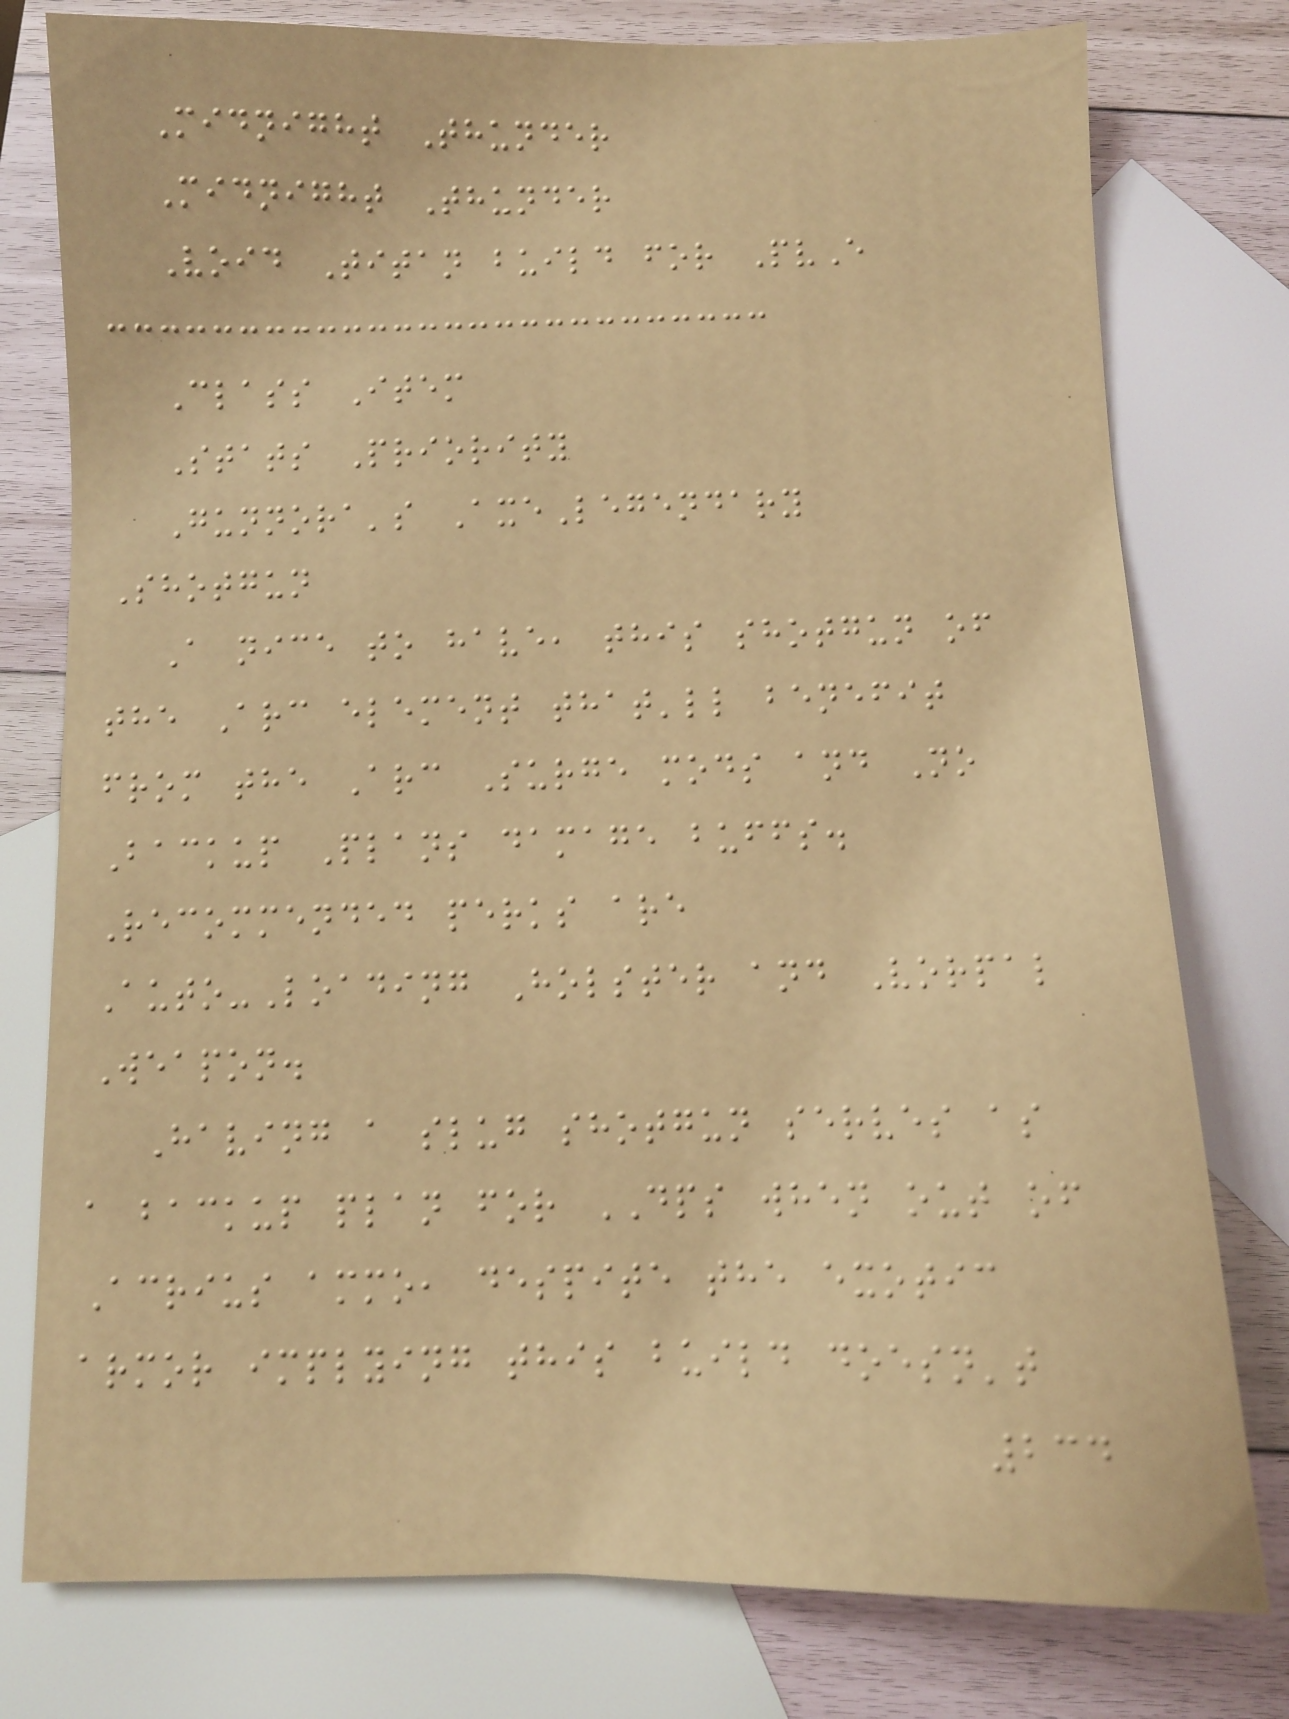Midnight Thunder
Midnight Thunder
Void Titan build for PvE
Class Item
Stats Priority
Gunnora's AxeLegendary
Shotgun
A nice to have, this shotgun of
the Arc element that'll benefit
from the Arc Surge mods and No
Backup Plans damage buffs.
Recommended perks are
Auto-Loading Holster and Vorpal
Weapon.
Having a slug shotgun serves as
a backup plan for DPS when out of
Acrius ammo, despite the exotic
armor implying this build doesn't
234
